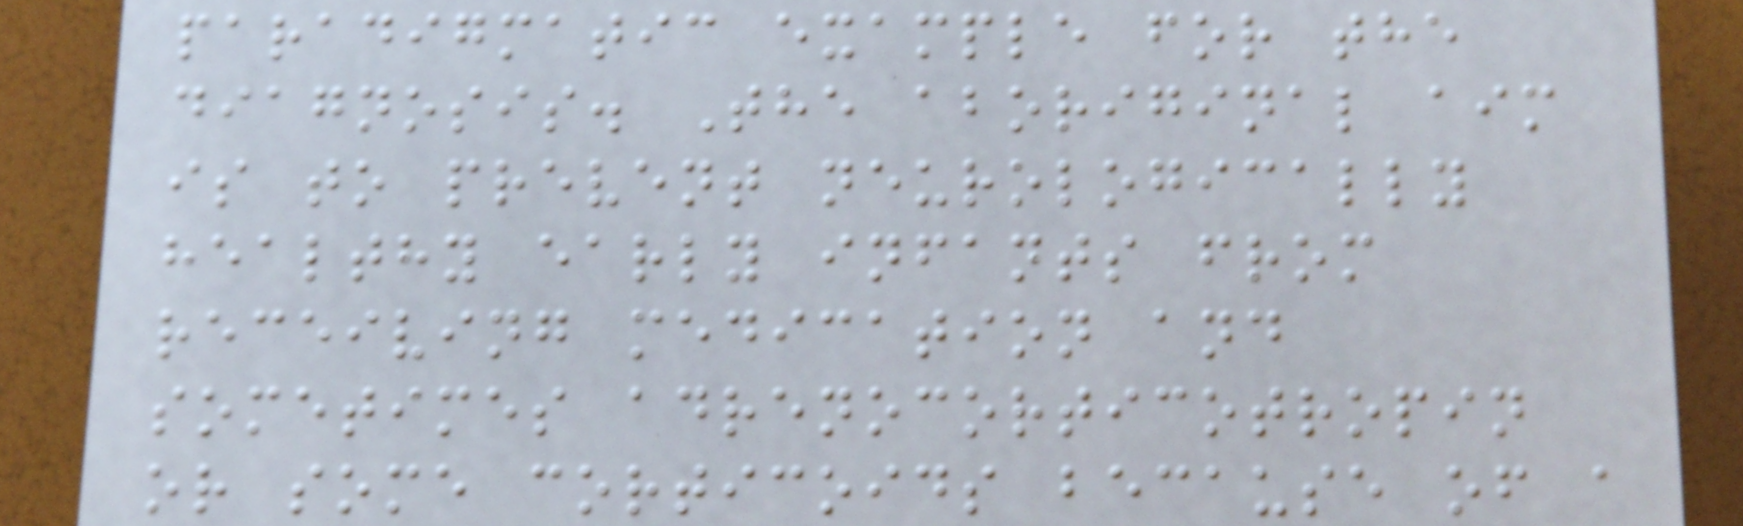paradigmatic example for the
diagnosis. The aboriginal aim
is to prevent neurologically
healthy early infants from
receiving medication and
sometimes adrenocorticotropin
or some corticoids because of a
